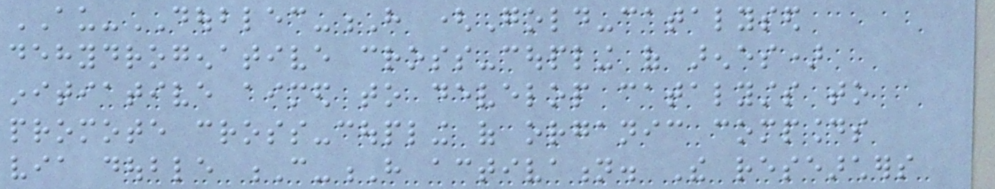AU-DOUBLEC-H (Gold-catalysed
dehydrogenative cross-coupling of arenes)
initiative aimed to develop catalysts to
promote cross-coupling of organic compounds
via double C-H activation. The researchers
